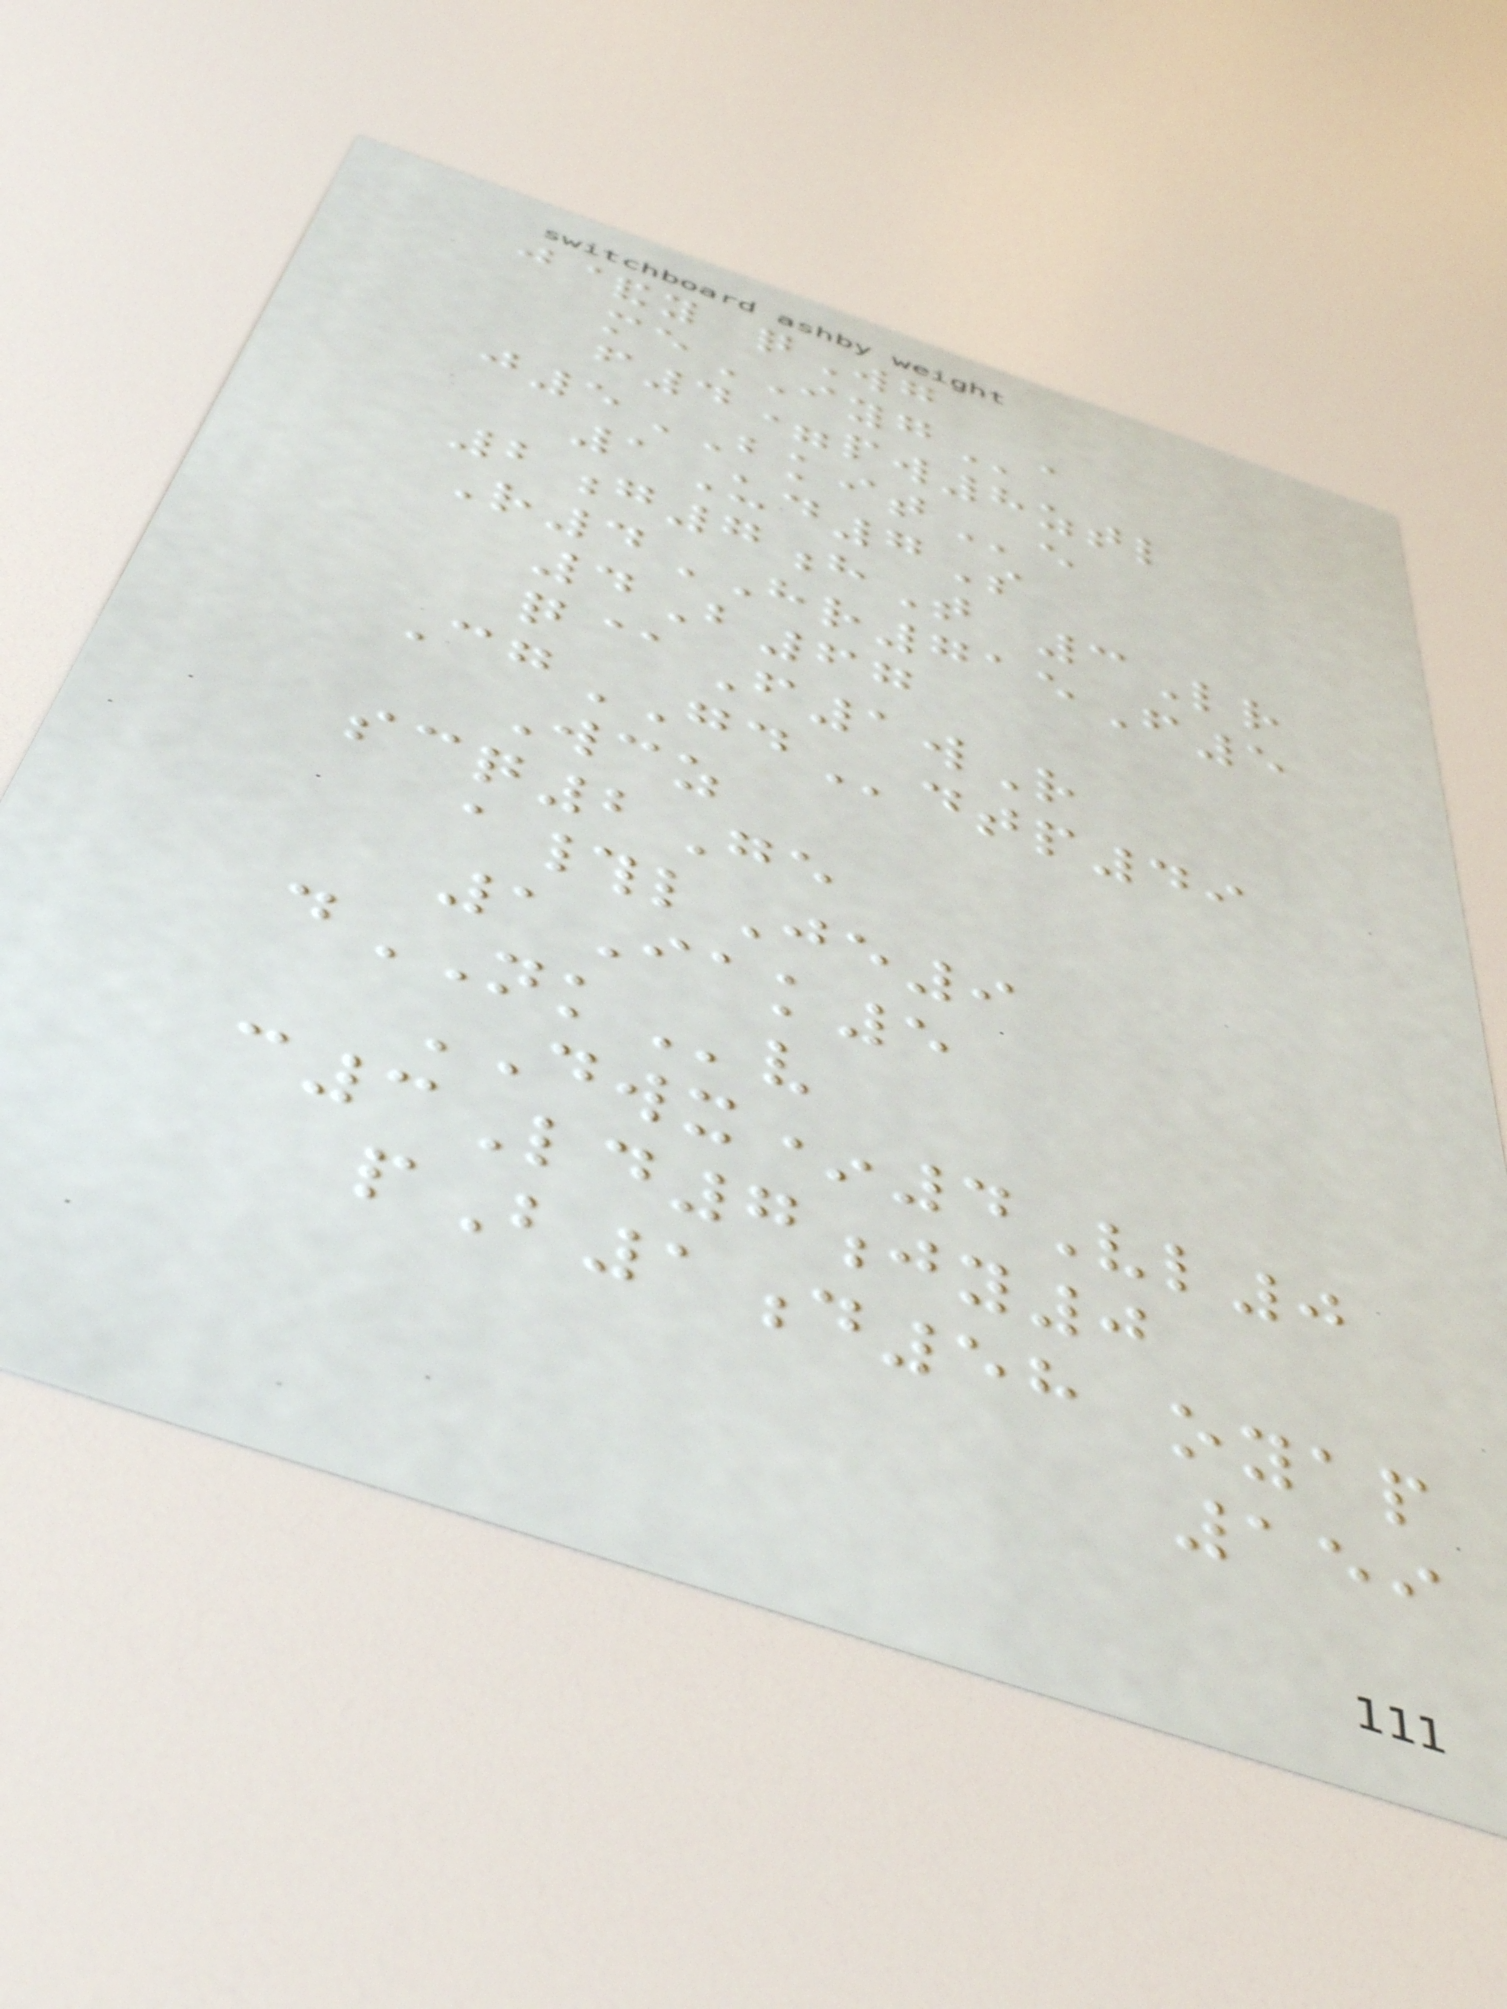j&y qWg
meIYGa
f4=pw8ztl
j5BKITe
1Ud7S
2g7hT 3Lr
R4HR715F5
4B67
q@F1wR
CgGDdtp49
Wcz
scq2Ge
a#lJe9
1Iak5
dNKv
DWX*4Vl0
c3Ld7jy0
pB1d58 oyap
159
